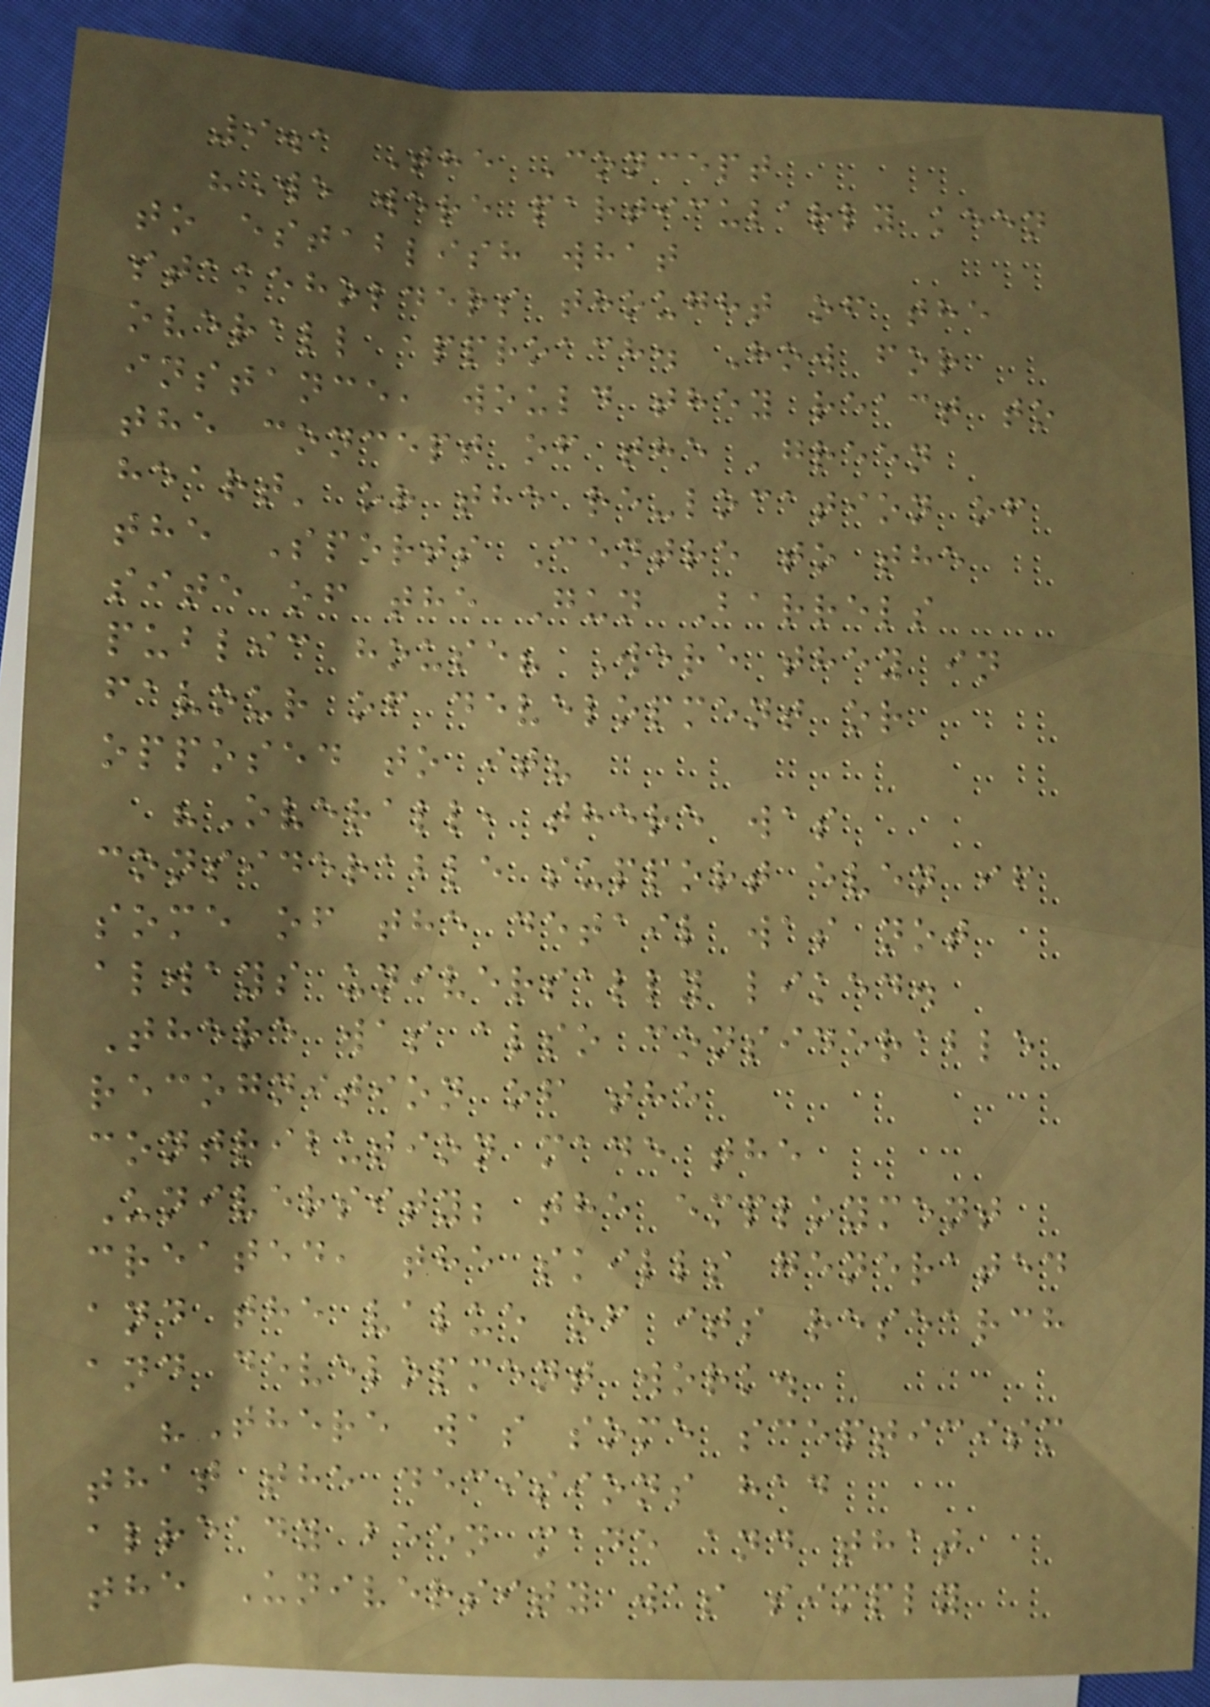9.1 The Concept
"We were particularly keen
to establish what
stakeholders thought of the
overall approach. How for
instance, would they react to
the concept of the 'green
heart' or the re-location of
the Sports Centre to the
site of the Gun Barrels
public house? Were they in
favour of development or
opposed to it?
"Overall, there was
considerable support even if
some of the detail was not
always universally liked.
There was also considerable
recognition of the
contribution made the
University; the employment
created, the skills generated
and the value of its research
and development work.
"There was some scepticism
that the decisions had
already been made and that
the University was simply
